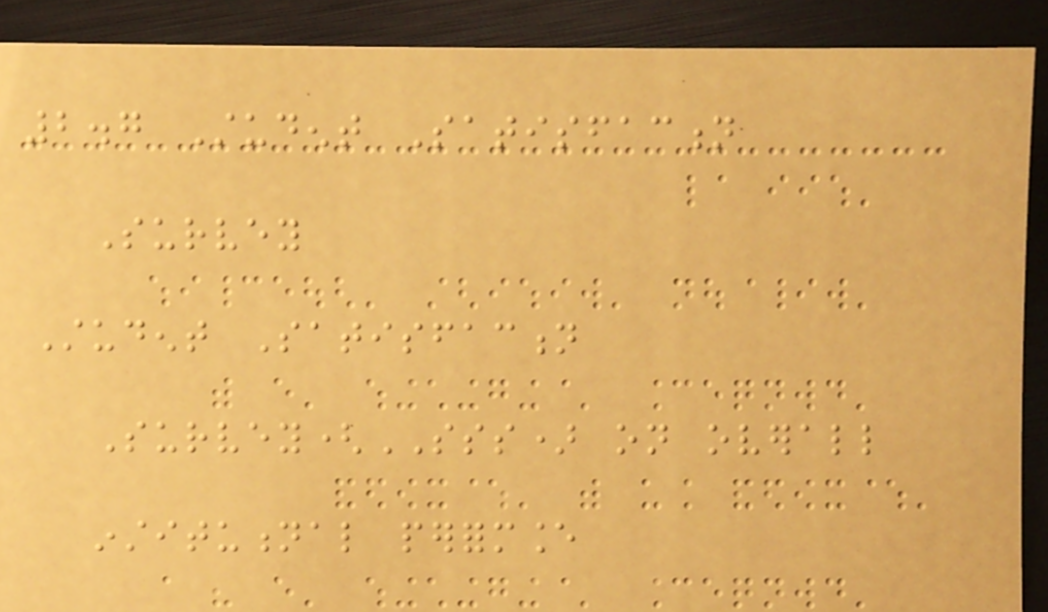2.7 Student Satisfaction
Survey
Student Satisfaction
Survey(SSS) on overall
institutional performance
